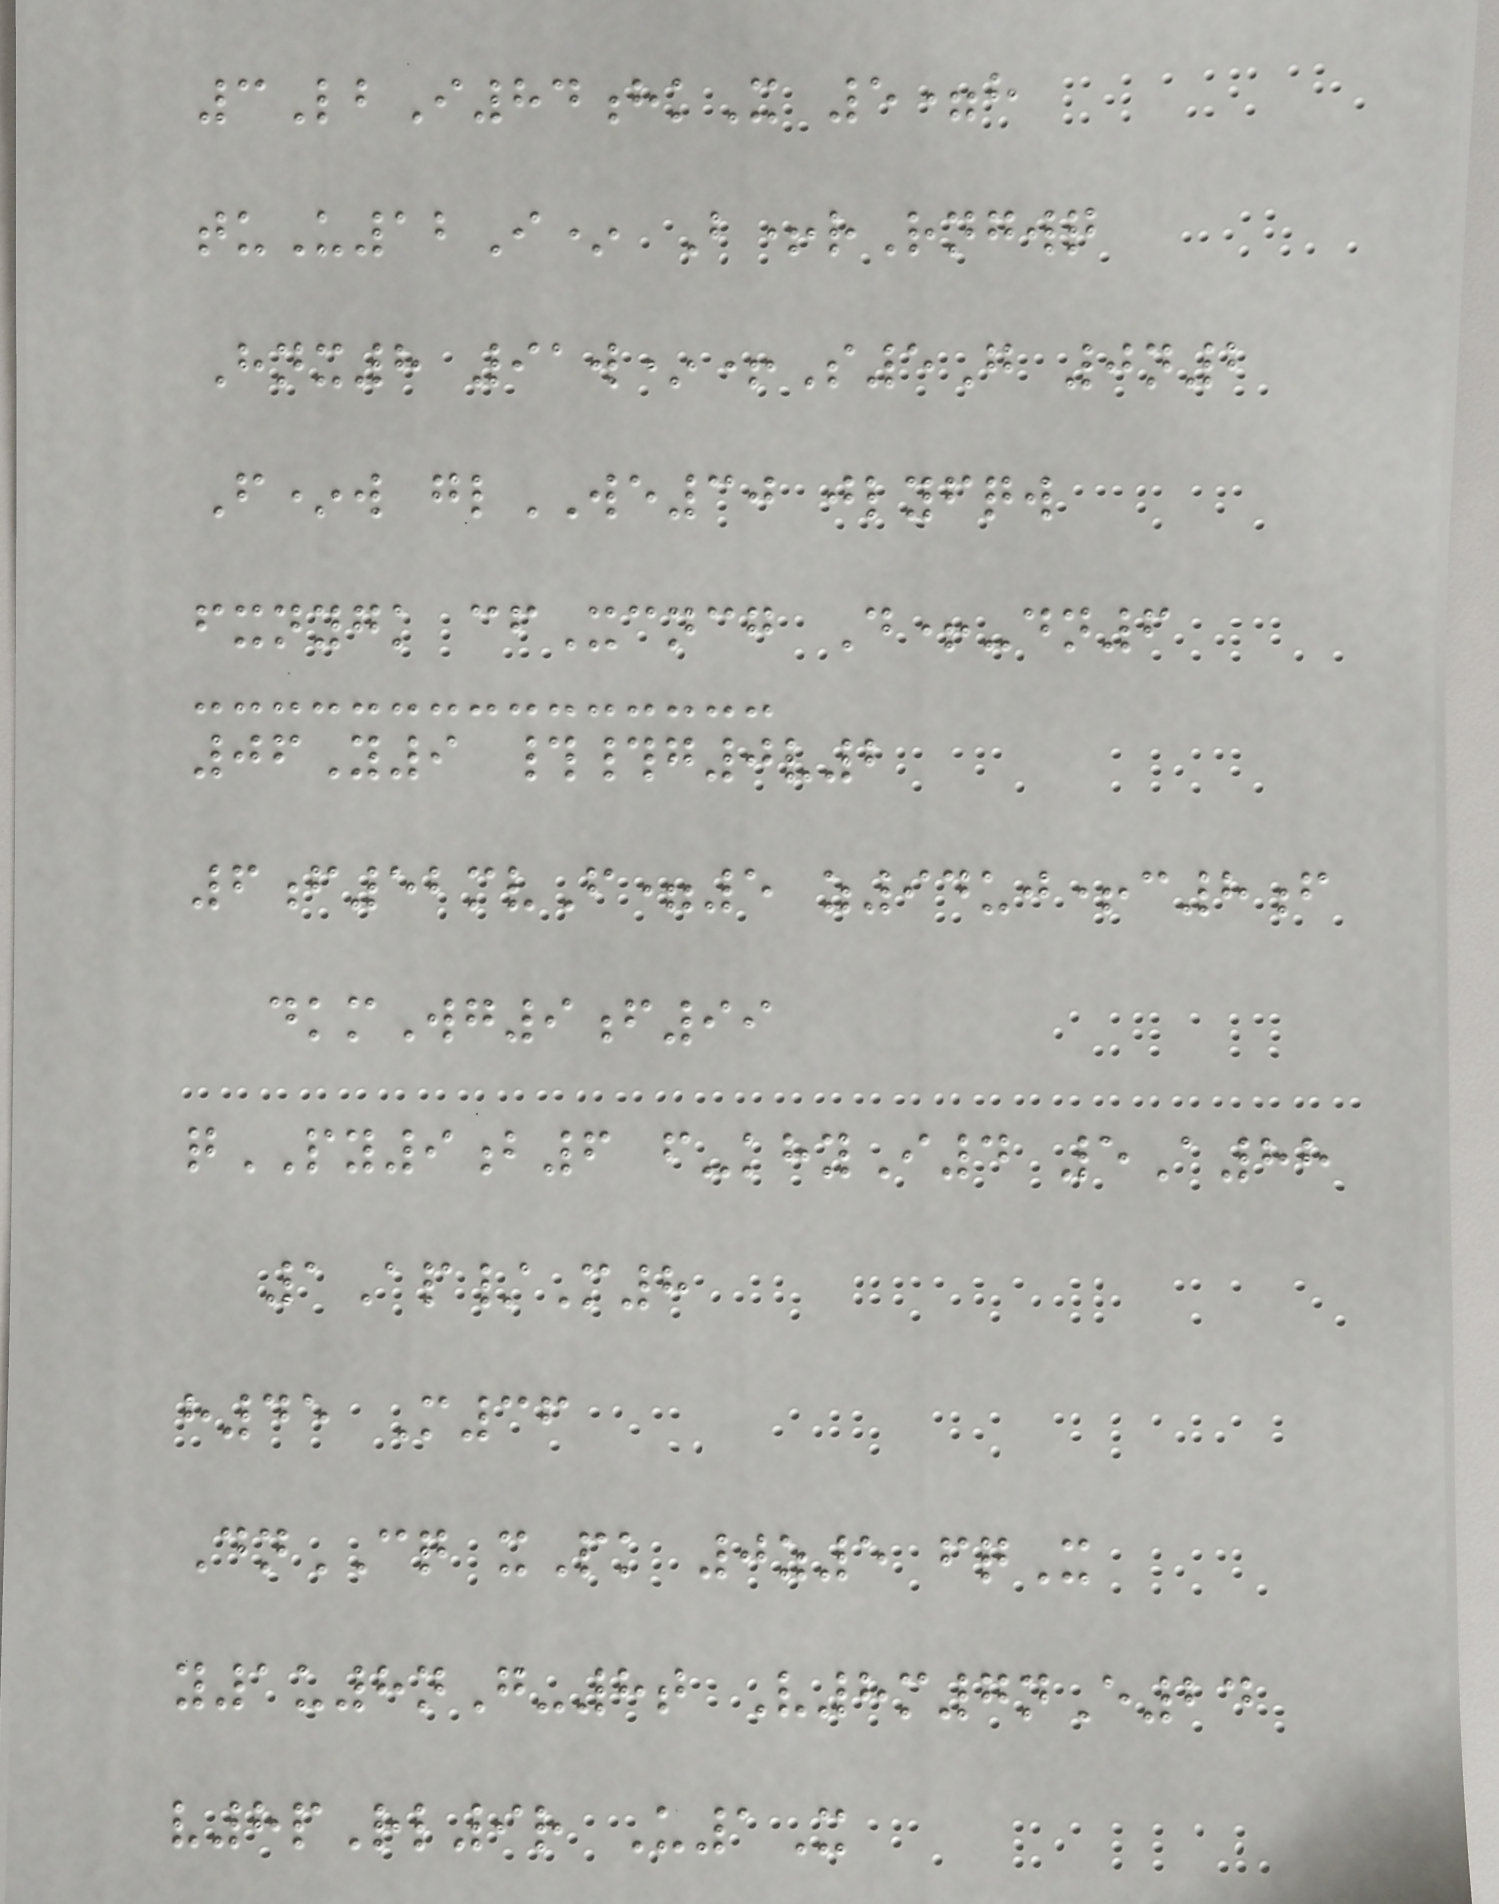3LbI84hkX 5=h
tuU12I* B+rRngwq
Hnx8 91w*+S5G 0n2
F*w glWE30 jlyfqw
fxnygk cfXcncg D+-dn6
06Y9 ##g0v2
6f52mvF=5 z94uj+c8f
dkmWg9f99
qPY9b6 f-khyI4 5A88
1Ap/M8
h45 M36
DnCQ xPk 0z5 fqX
y1u8nG-8t V8m7nE24
v8pRl9r U1X
